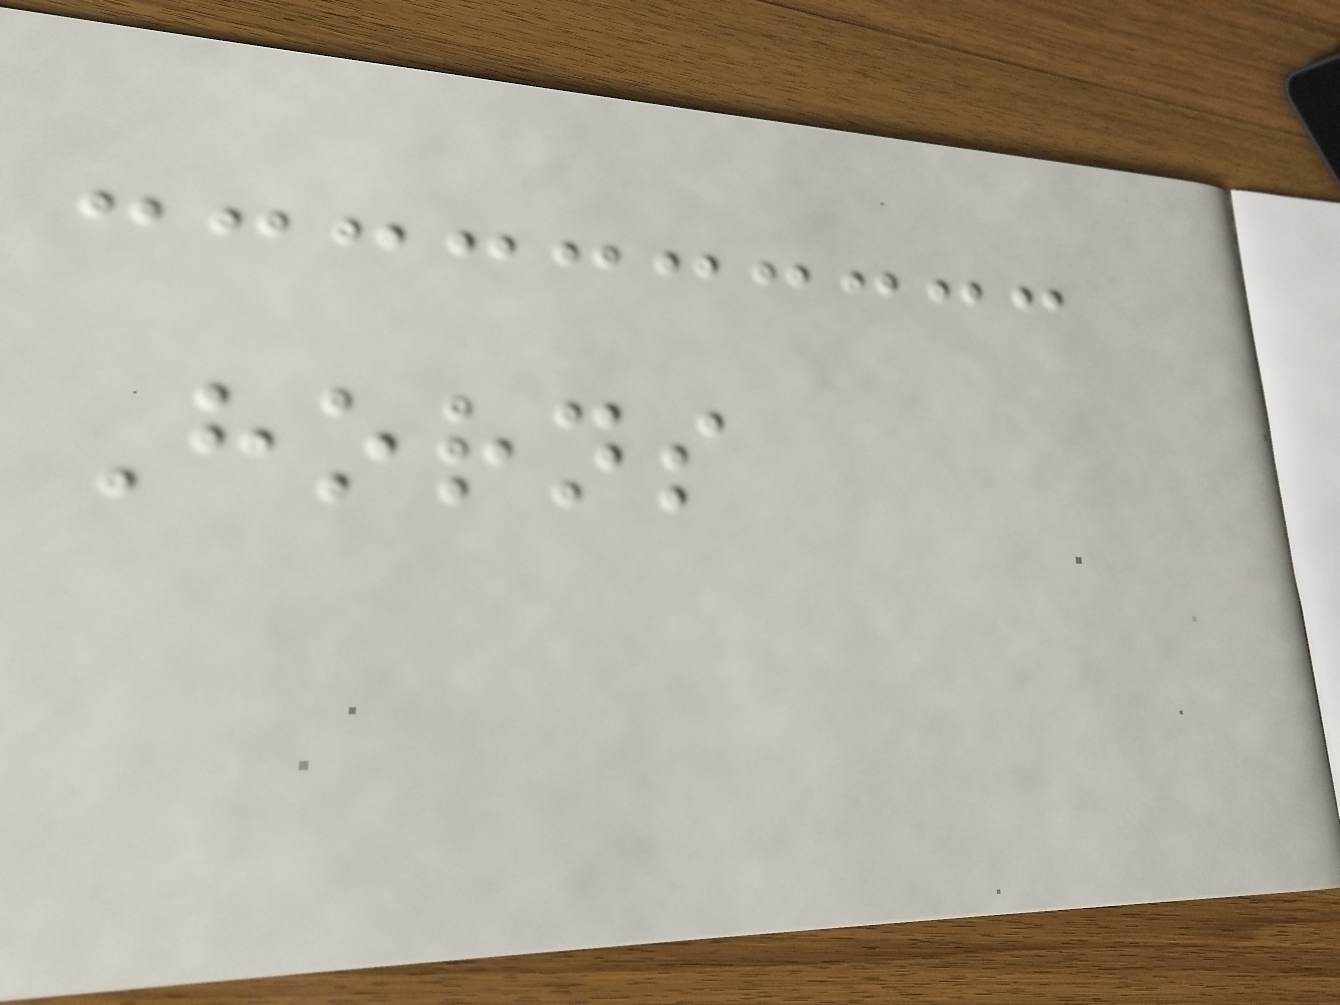Horns
